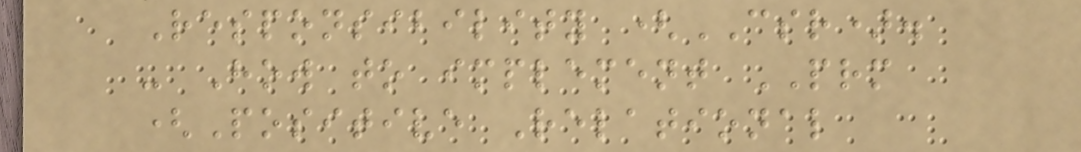Responsibility (CSR).
- How to implement PRM
(Positive Relational
